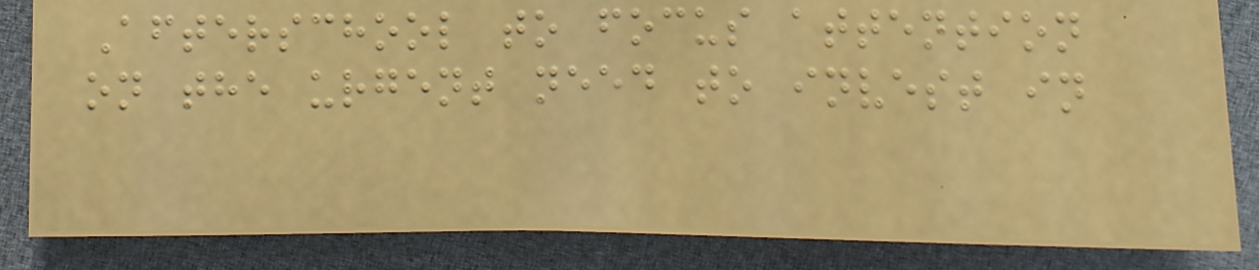Afterschool to focus attention
on the urgent need to invest in
